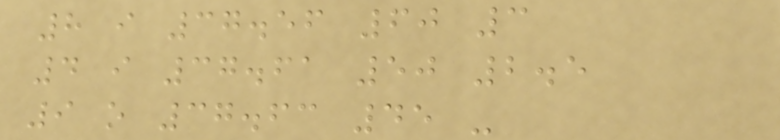8 i 37.56 60 3
4 i 37.61 50 2.5
9 o 37.63 45 -
